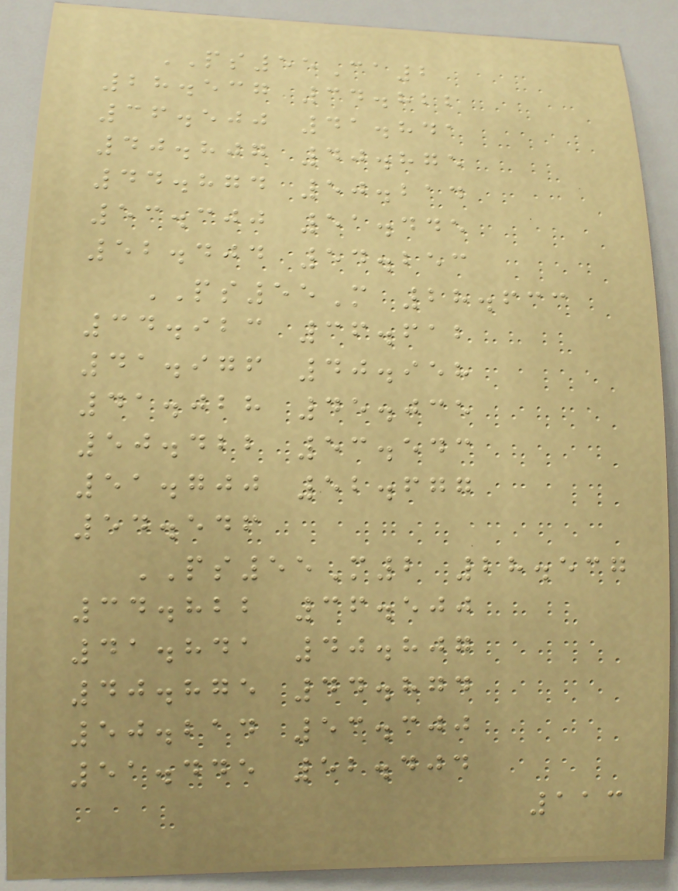PS55Ca2
28.537 34.822
36.500 41.841
40.807 40.875
44.874 50.214
53.300 51.445
52.404 54.253
PS55M 28.633
34.923 36.612
41.976 40.958
41.028 45.035
50.422 53.543
51.700 52.677
54.546
PS55M2 28.537
34.822 36.500
41.841 40.807
40.875 44.874
50.214 53.300
51.445 52.404
113
